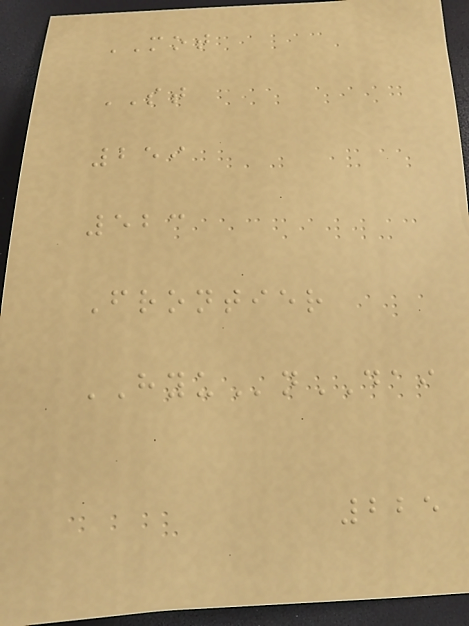MOT
ST
259
523
Frontier
HYUnDAI
225
